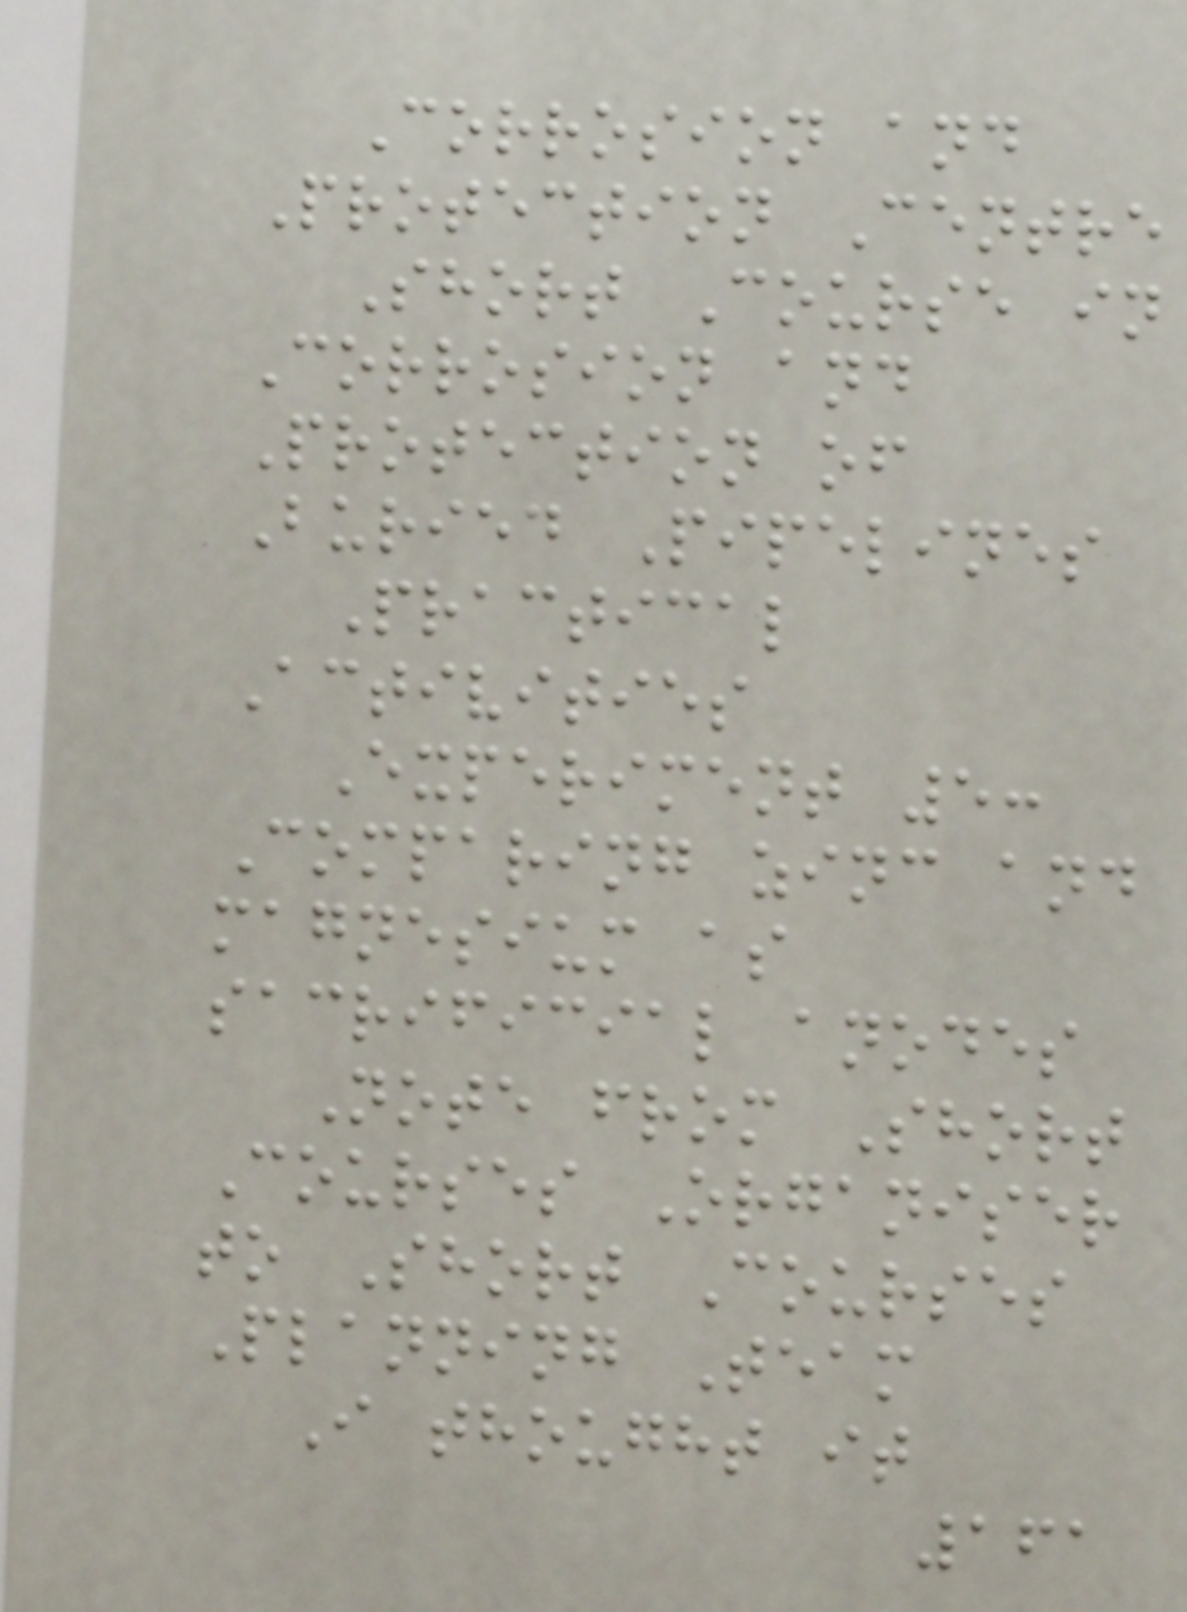Corrosion and
Protection Centre
Short Course in
Corrosion and
Protection of
Buried Pipelines
Practical
Activities
Experiment 5:
Comparing zinc and
magnesium as
sacrificial anodes
Note from Short
Courses Organiser
to Short Courses
Planning Team
I thought it
161
